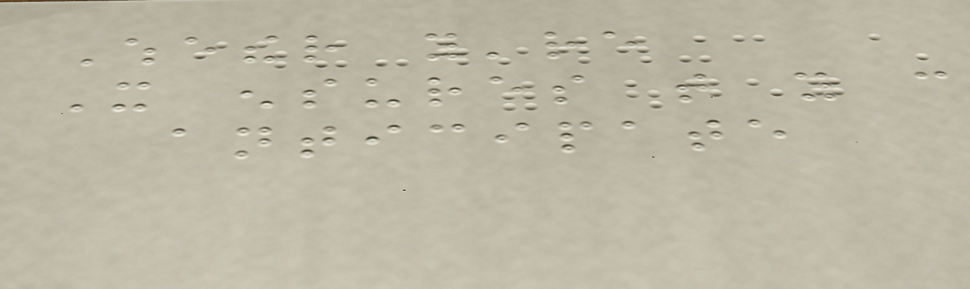Whether you're
It ensures that you can
anticipate
